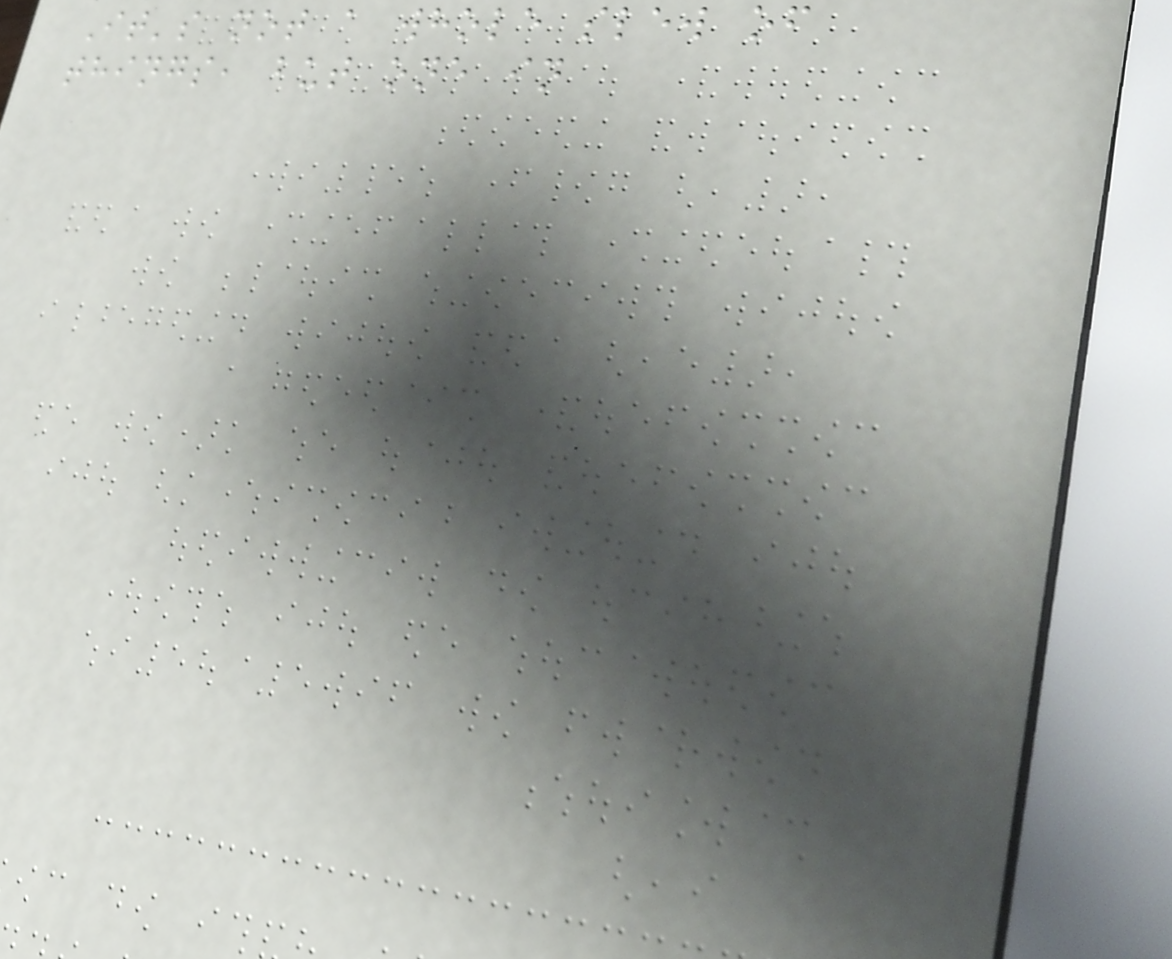It's not a whole slew of
things, but one in
